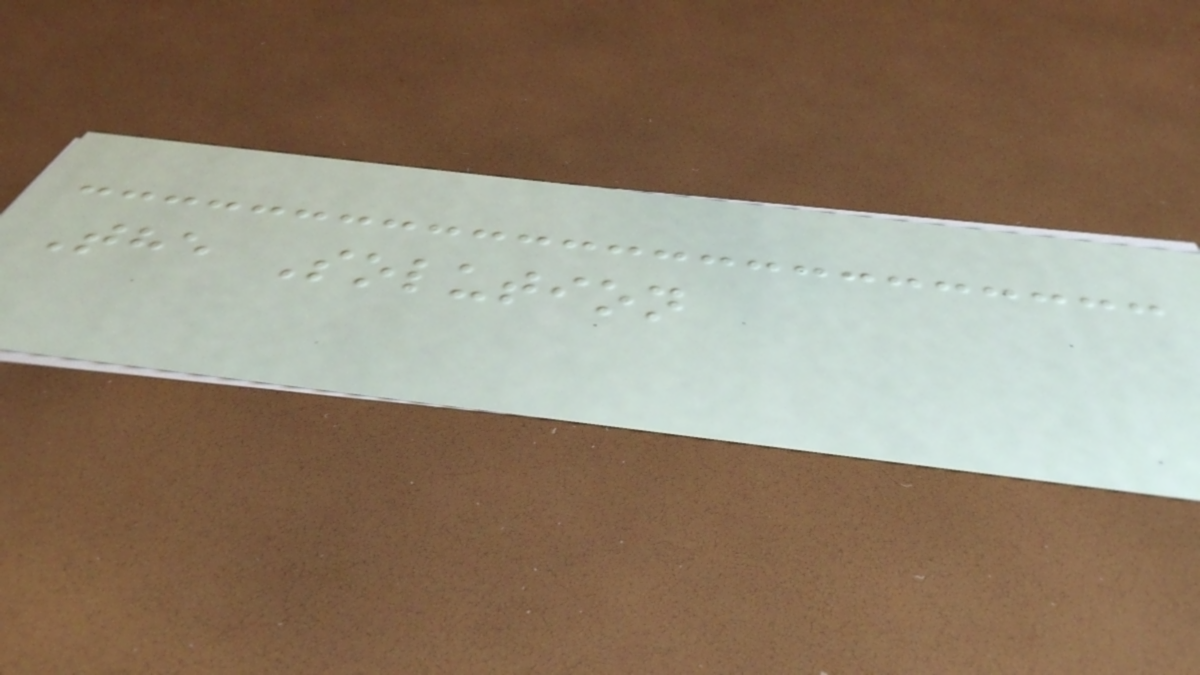The Solution
